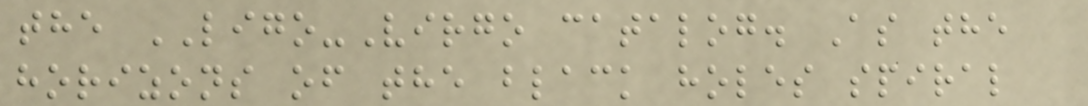the LIGO-Virgo catalog. As the
horizons of the black holes spiral
